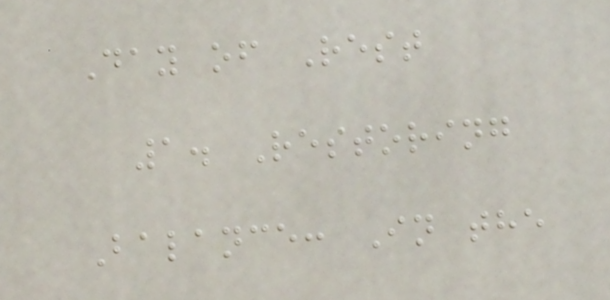Day of Rest
1. Restoring
Balance: In the
